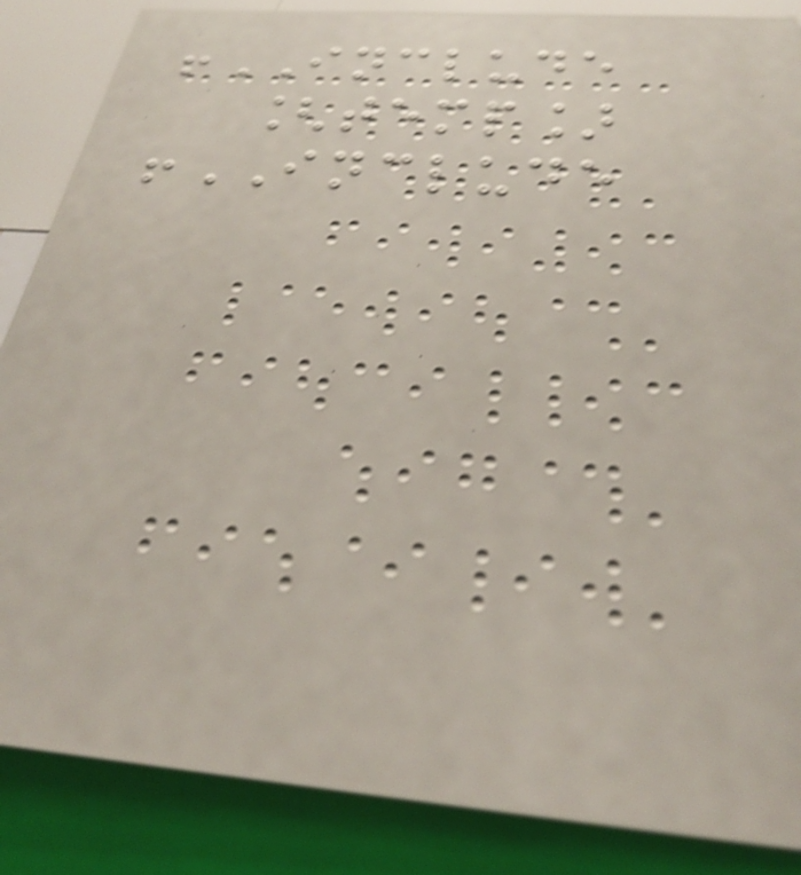!INCLUDE
[temp]
!INCLUDE
